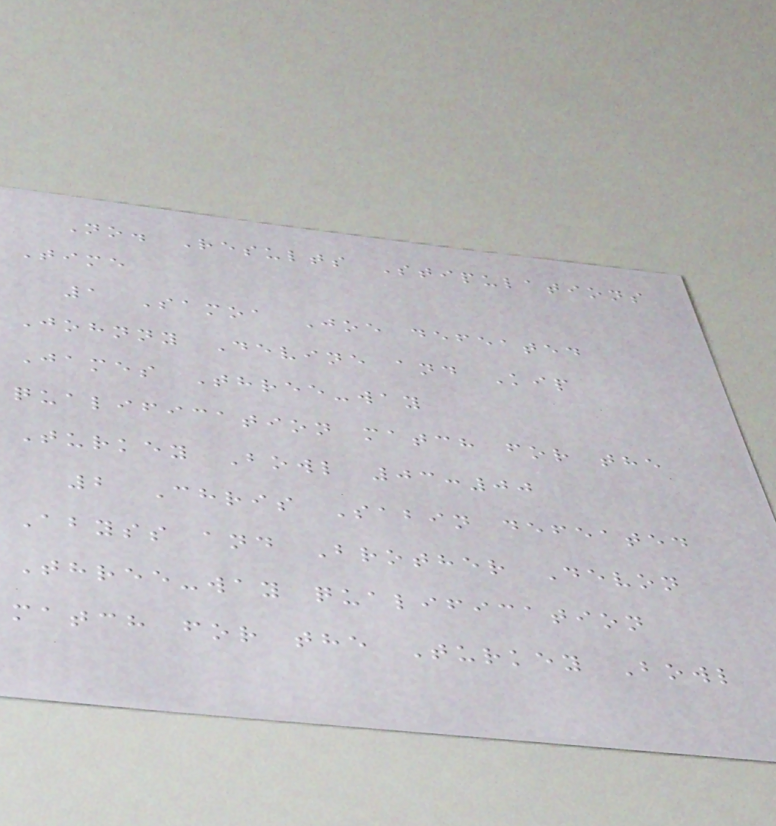No. Results Stipulations
Time
1 Samoa Joe defeated
Johnny Devine and Kip
James Three-way
qualification match for the
Turkey Bowl 03:00
2 Chris Sabin defeated
Abyss and Brother Devon
Three-way qualification
match for the Turkey Bowl
